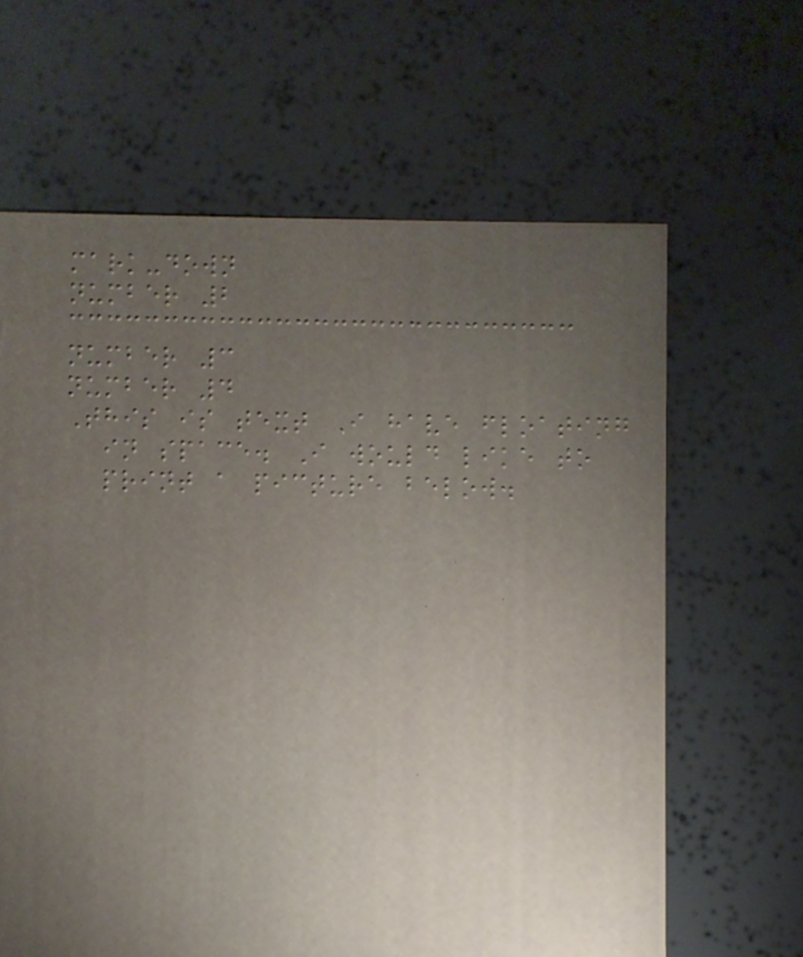mark-down
number 2
number 3
number 4
This is text I have floating
in space. I would like to
print a picture below.
